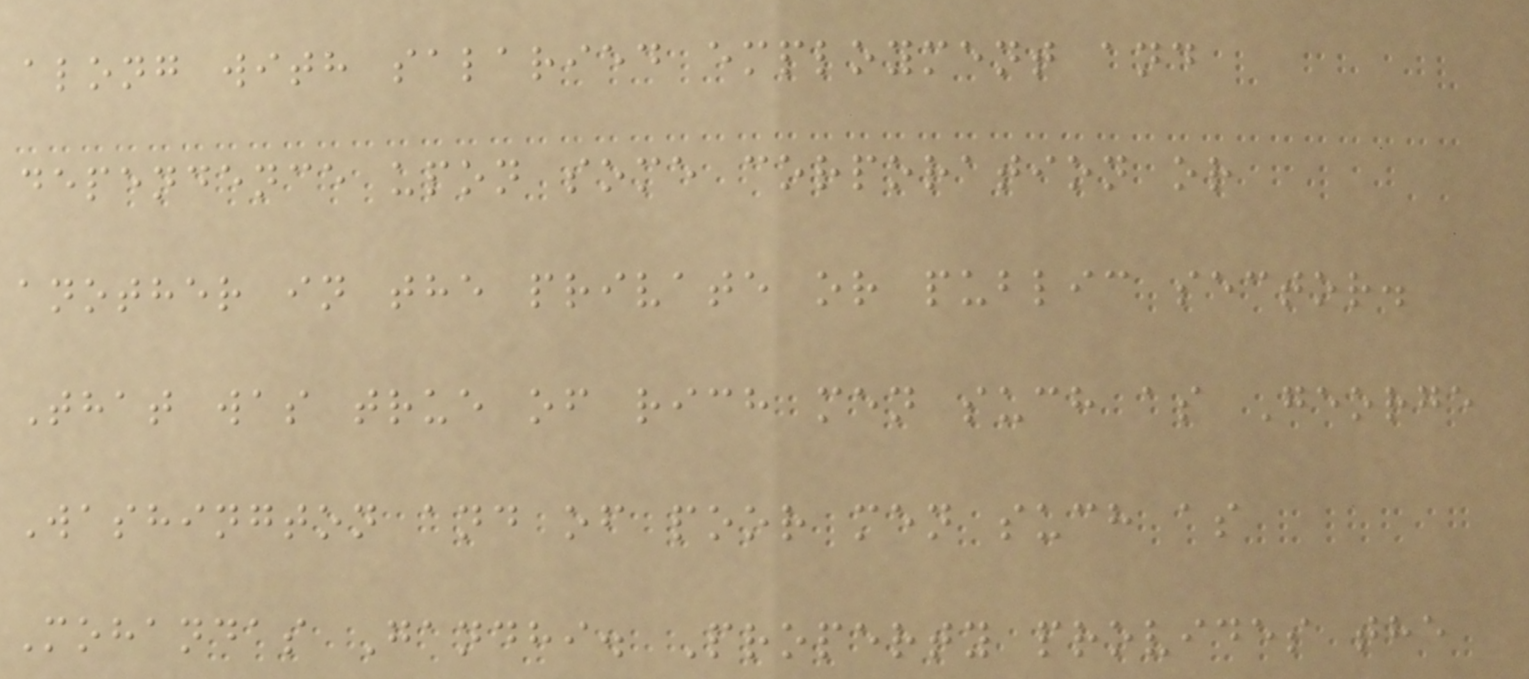along with salaried employment and
dependence upon some corporation or
another in the private or public sector.
That was true of rich men such as George
Washington and of poor men such as
Mohandas Gandhi. Property provides the
